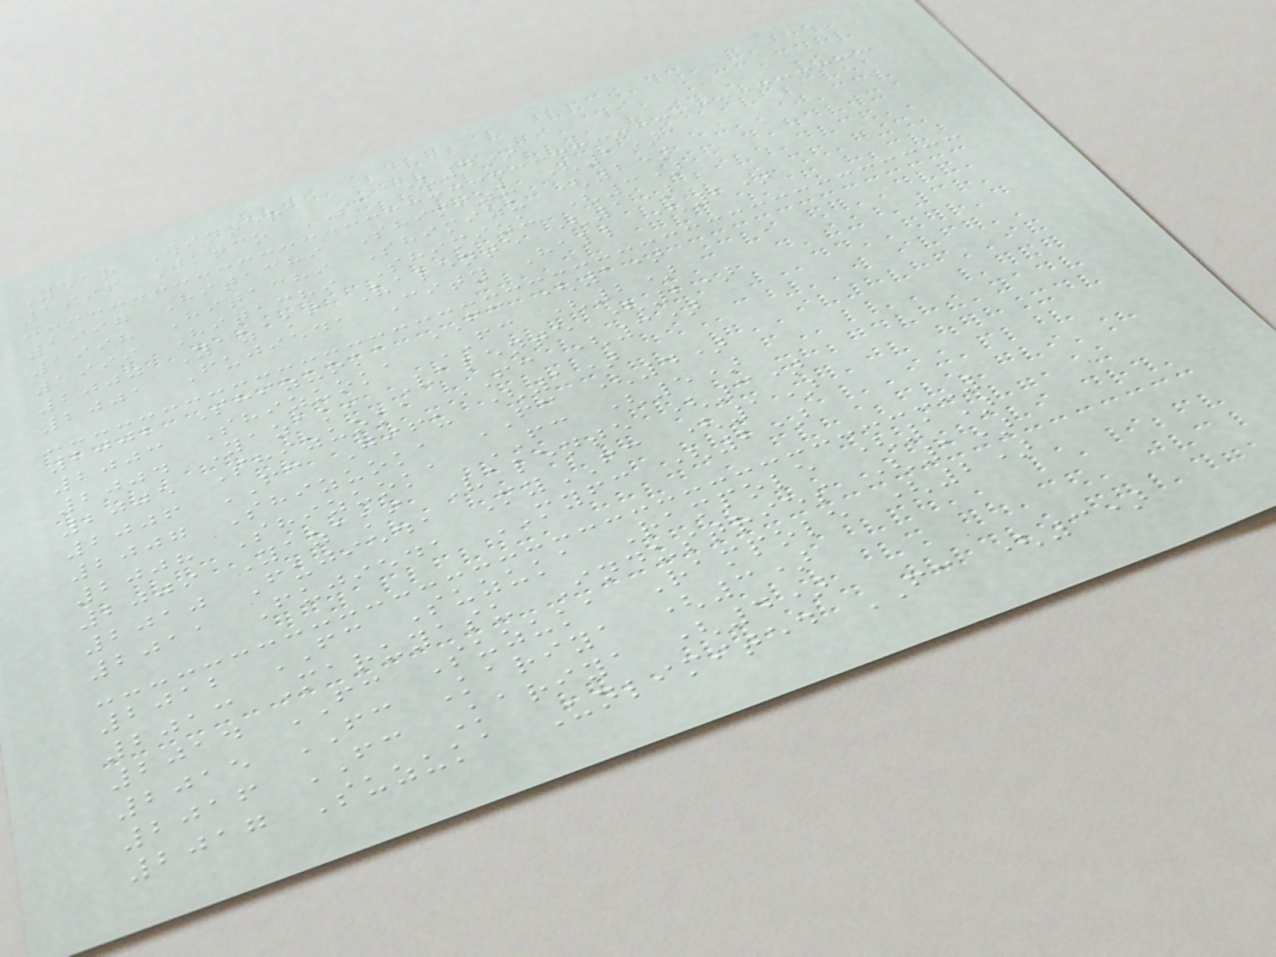Year Winner
1996 Jatco SC (4)
1997 Hitachi Shimizu (1)
1998 Hitachi Shimizu (2)
1999 Hitachi Shimizu (3)
2000 Yazaki Valente (1)
2001 Fujieda City Hall (2)
2002 Shizuoka FC (1)
2003 Shizuoka FC (2)
2004 Yazaki Valente (2)
2005 Shizuoka FC (3)
2006 FC Gifu (1)
2007 Shizuoka FC (4)
2008 Shizuoka FC (5)
2009 Yazaki Valente (3)
2010 Fujieda MyFC (1)
2011 Fujieda MYFC (2)
2012 FC Suzuka Rampole (1)
2013 Maruyasu Industries (1)
2014 FC Suzuka Rampole (2)
2015 FC Kariya (3)
2016 FC Kariya (4)
2017 Suzuka Unlimited FC (3)
